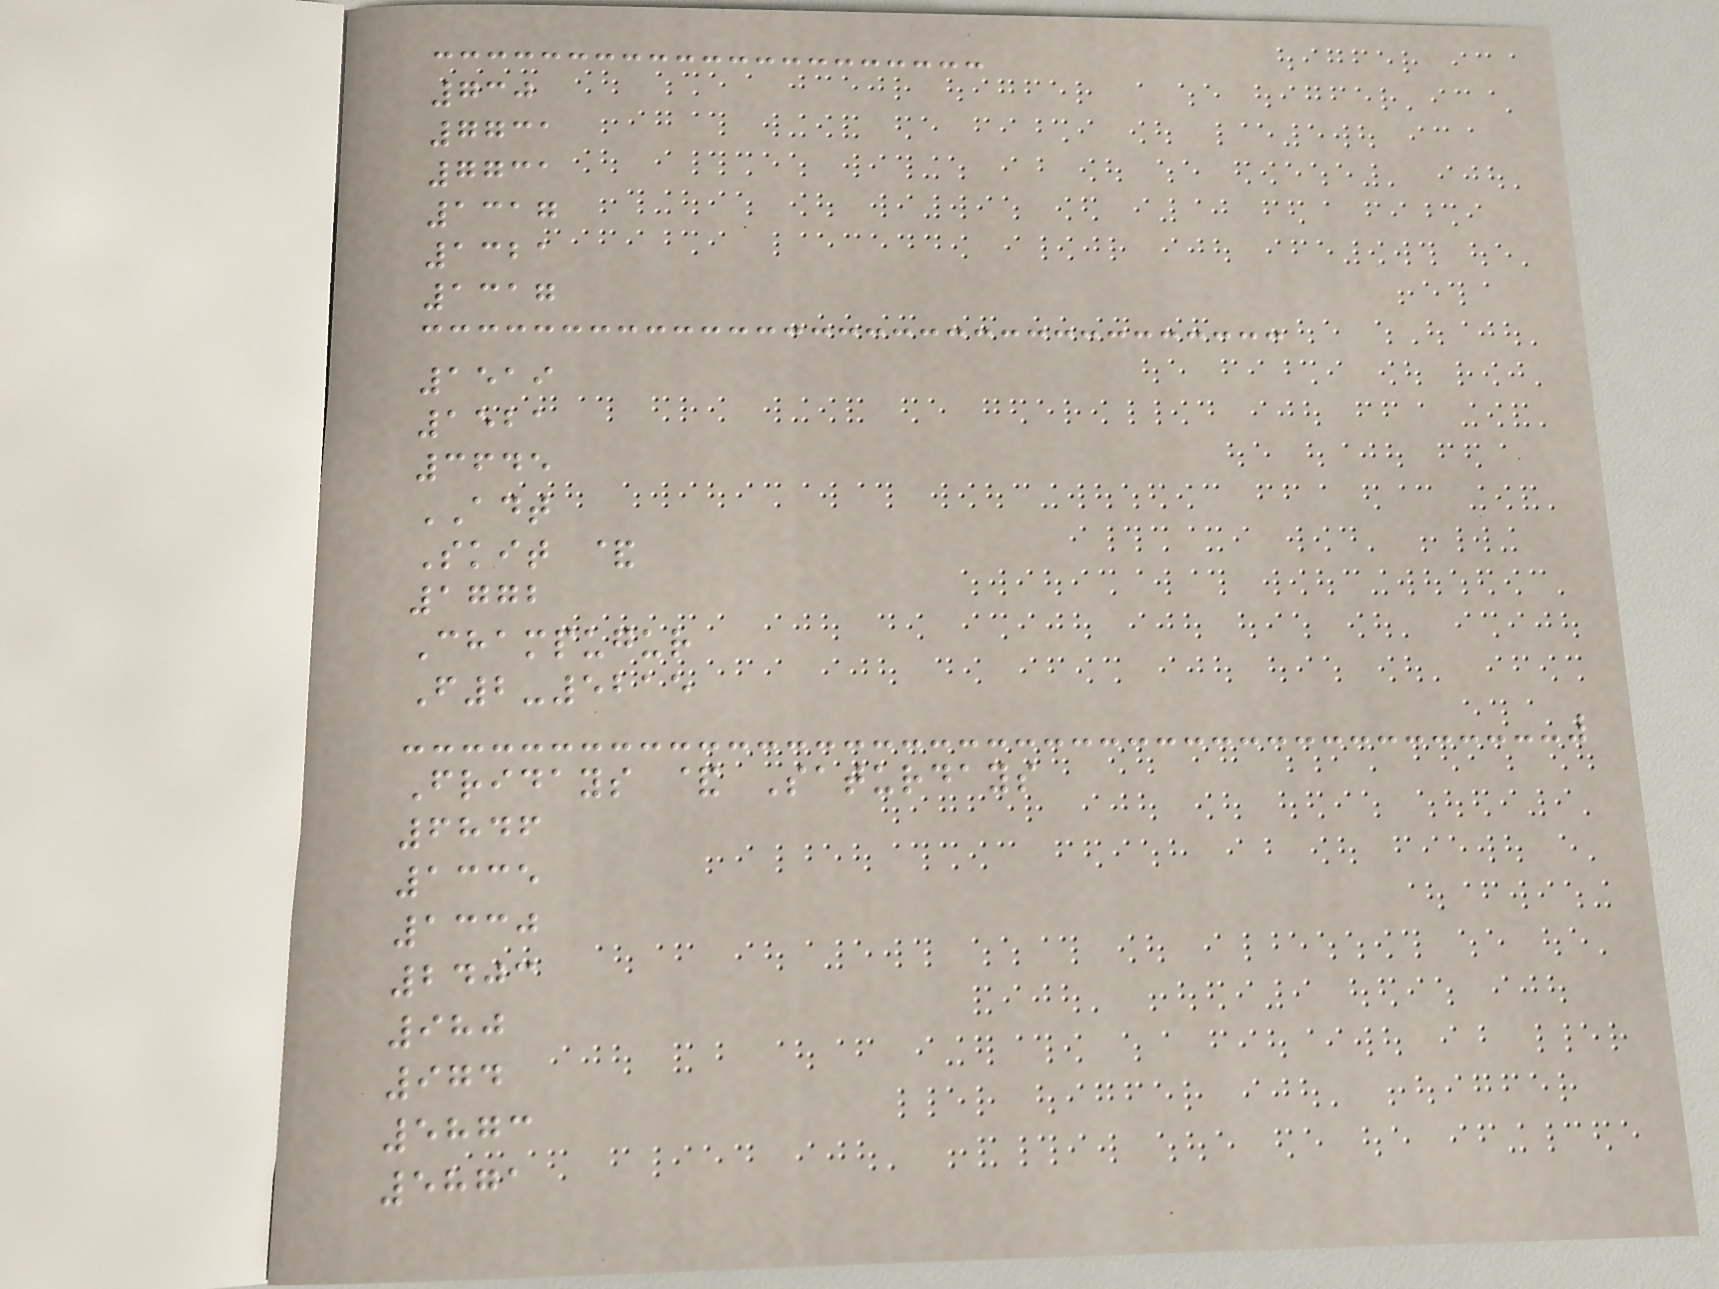730
7731
7731
1317
1321
1317
1519
1521
3645
ADT
Skit &
1772
Champugur
F2-5215
Fridays & Saturdays
6846
1335
1330
2403
980
974
5873
5871
